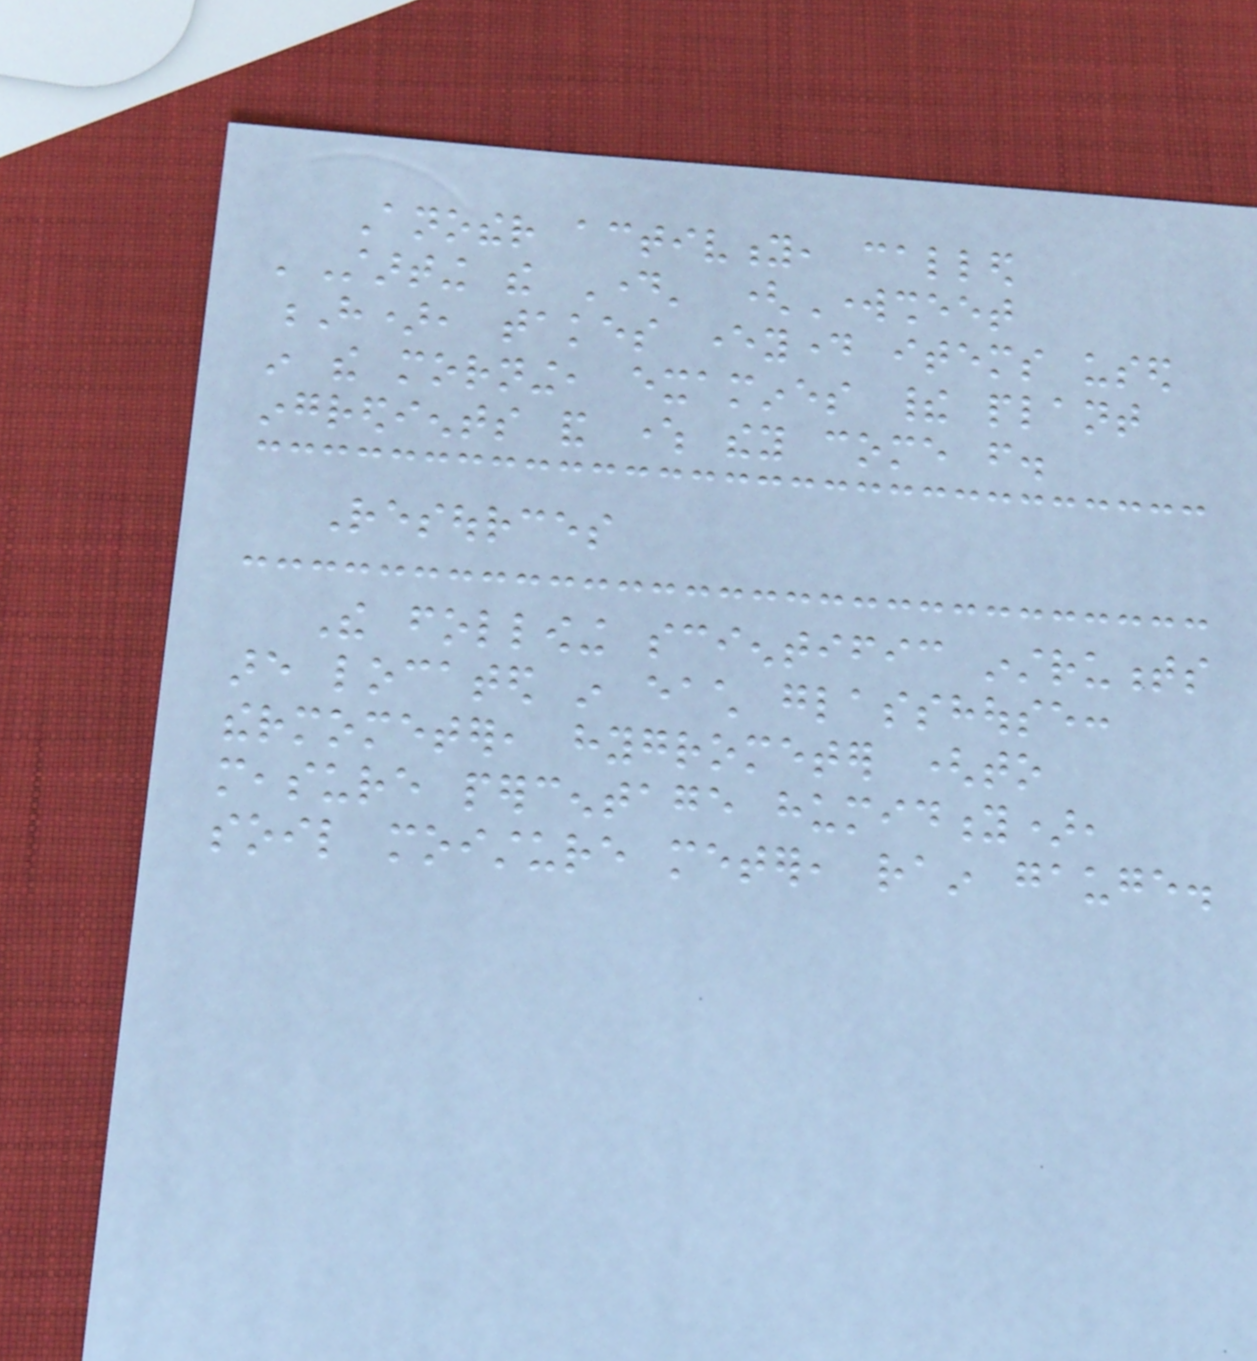Another activity, called
'Starting the Day' (Worksheet
H), takes everyday items used
in the morning, examines their plant
ingredients and where they come from.
Resources
The following scientific instruments
are located in each glasshouse:
thermometer, hygrometer (to
measure percentage humidity),
soil moisture meter, rain gauge.
